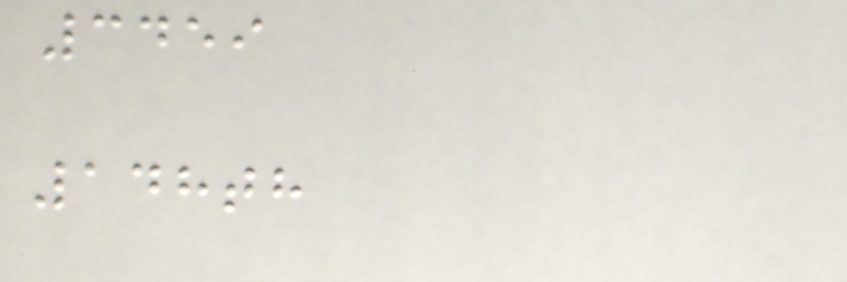3459
148th
